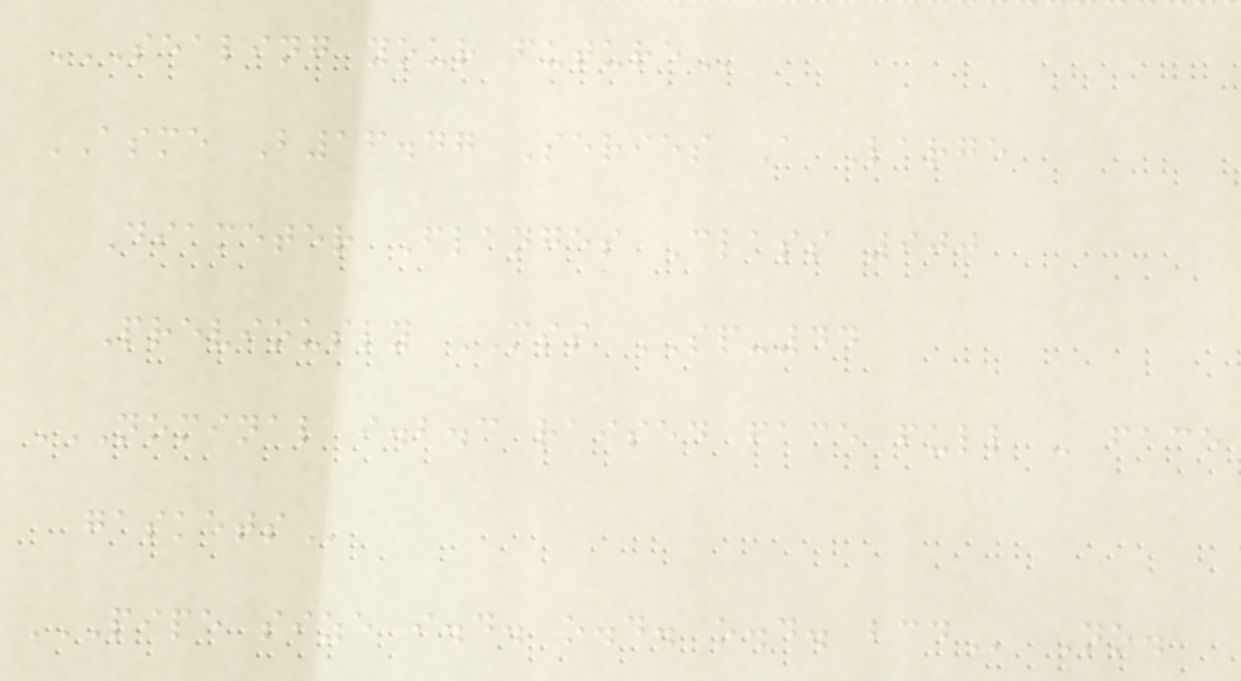SEALING YOUR FUTURE
ASME B16.47 Series A Large
Diameter Flanges Class 900
Previously MSS SP-44
NOMINAL I.B.C RAISED FACE FULL - FACE
GASKETS
PIPE SIZE I.D. O.D. O.D. BCD No.
